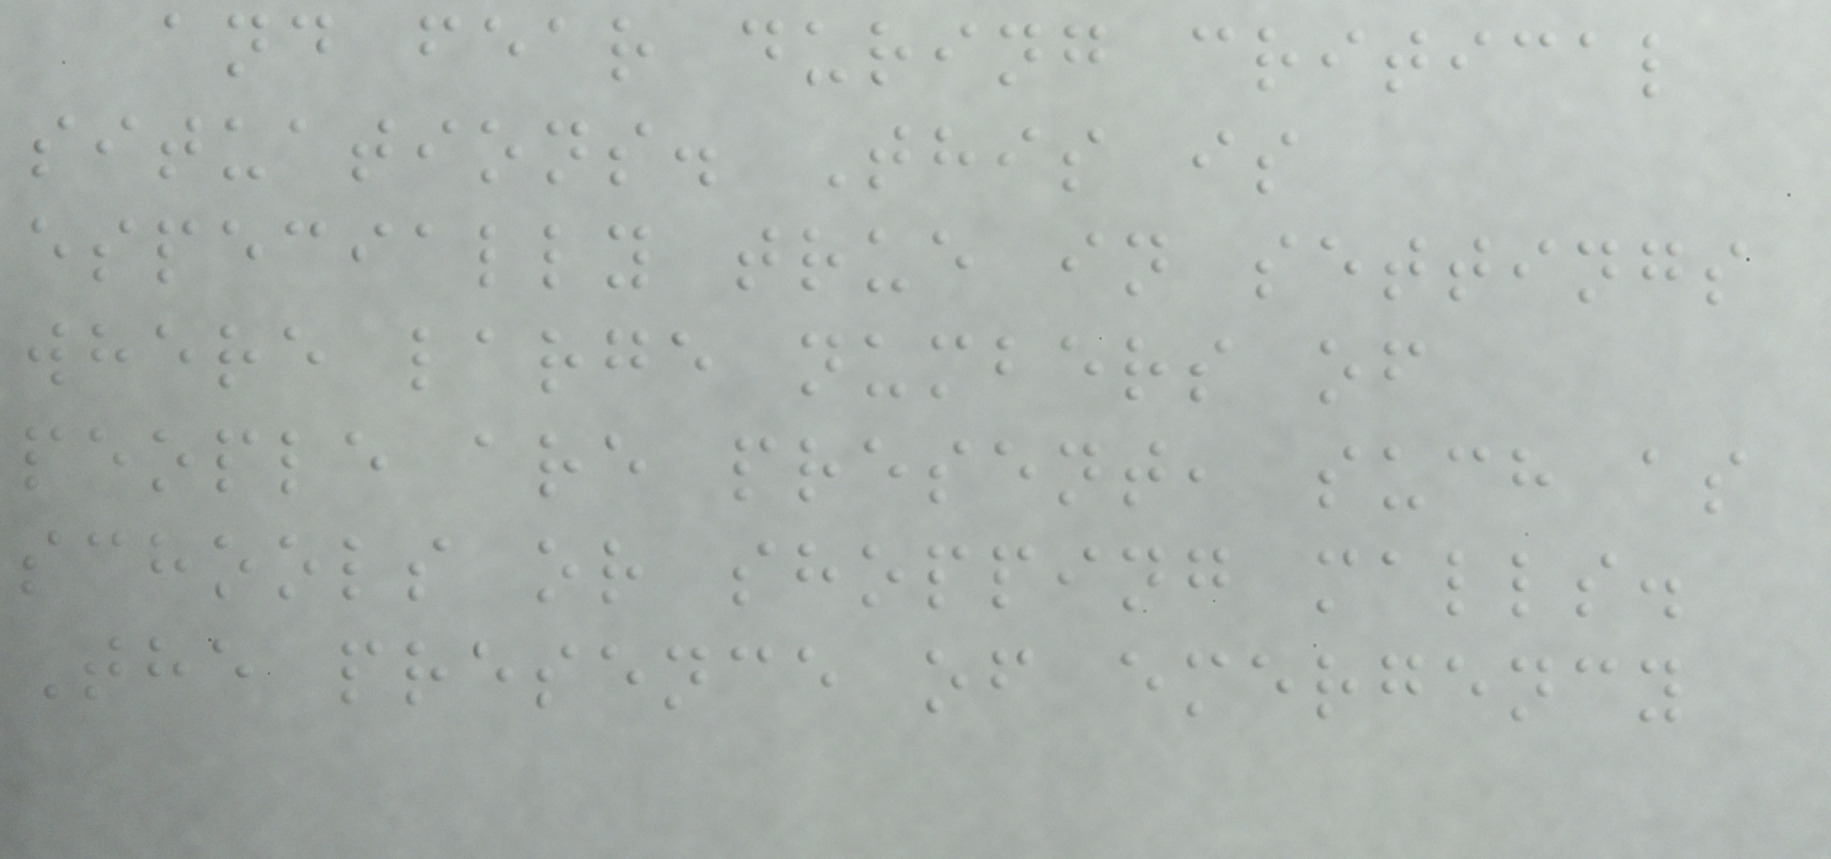and fear during critical
situations. This is
especially true in settings
where large numbers of
people are present, such as
schools or shopping malls.
The presence of emergency
